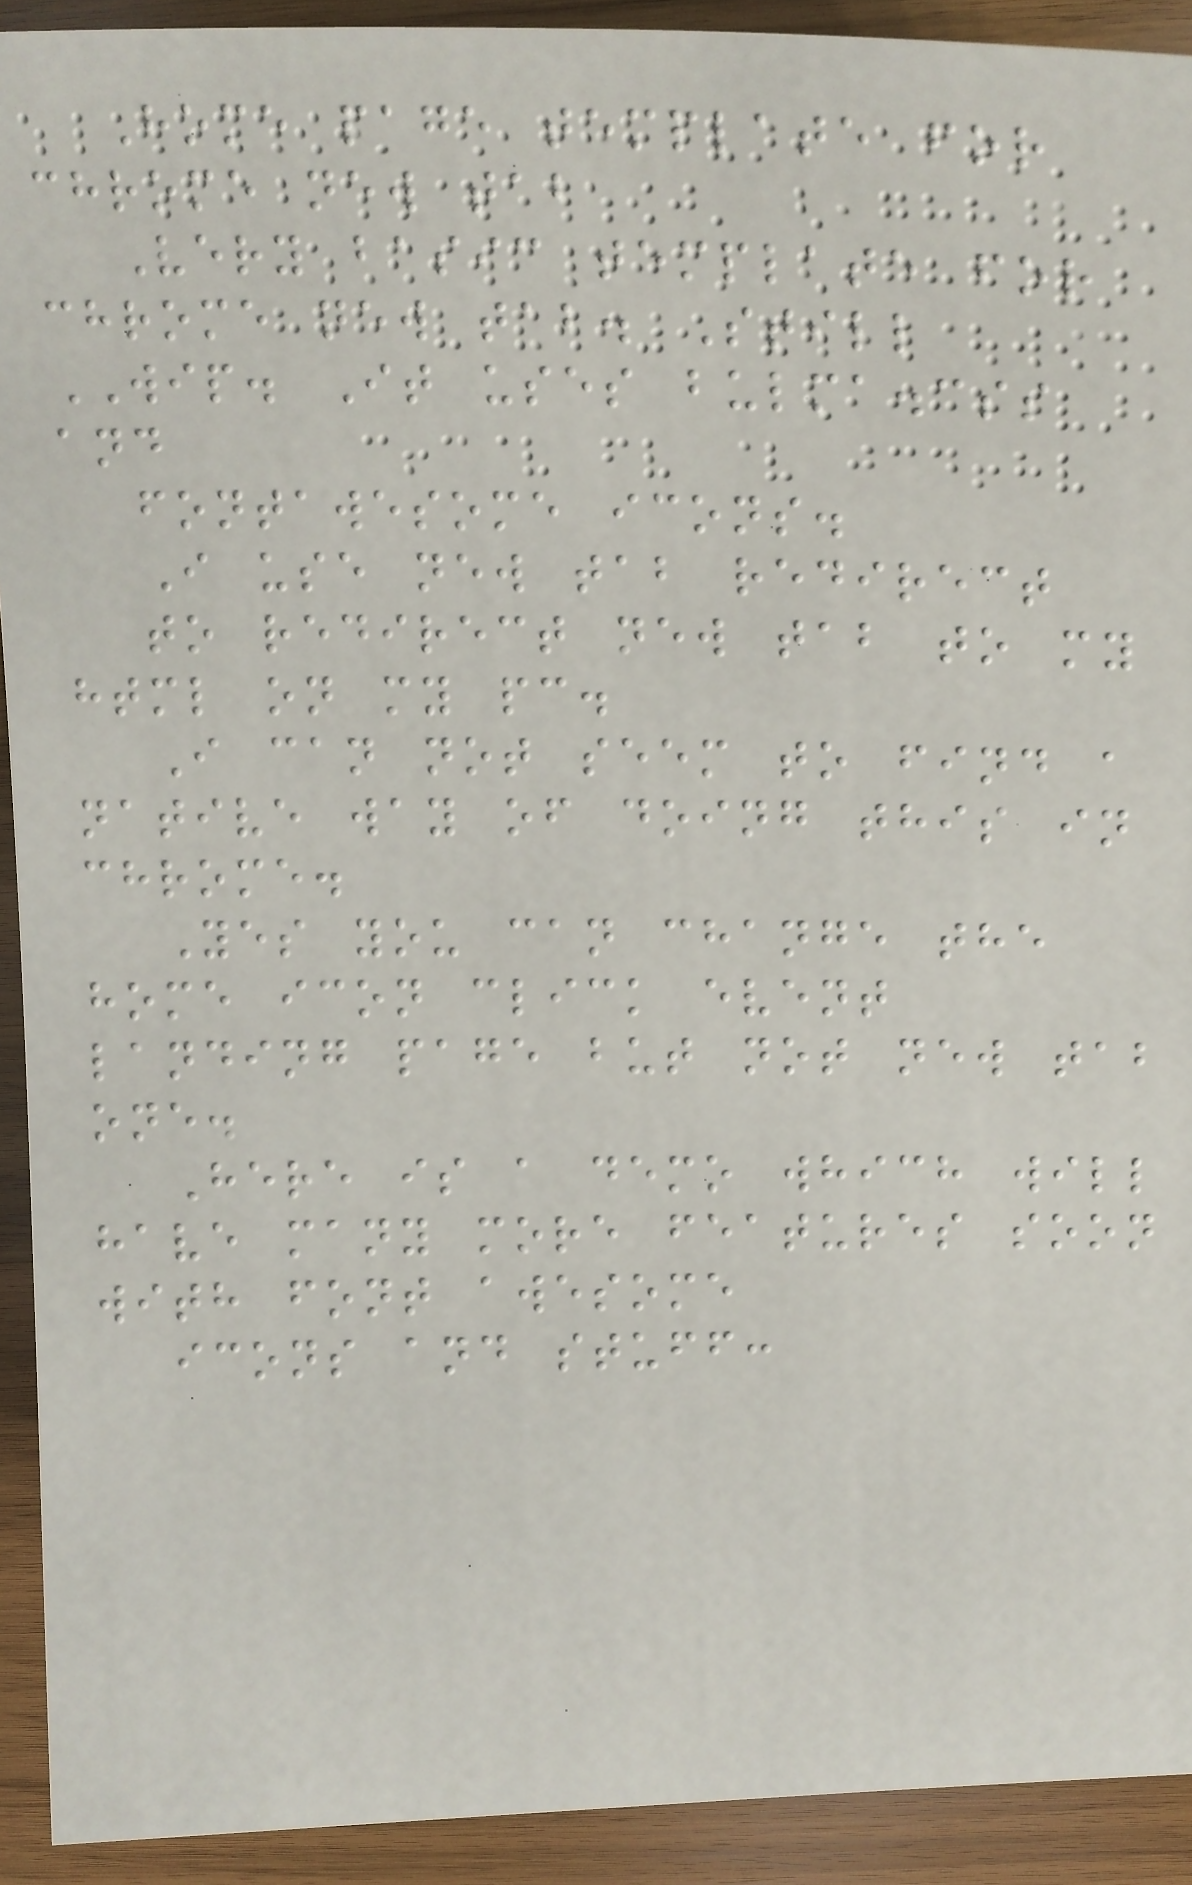Home page template for
chrome new tab
Very basic template for
chrome new tab. Still
WIP. It uses bulma.css
and
fontawesome icons.
I use new tab redirect
to redirect new tab to my
html on my pc.
I can not seem to find a
native way of doing this in
chrome.
Yes you can change the
home icon click event
landing page but not new tab
one.
Here is a demo which will
have many more features soon
with font awesome
icons and stuff:
